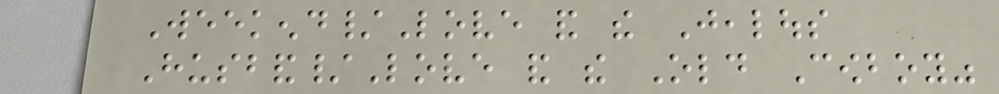Weekend/Love and the Jealous
Husband/Love and the Old Cowboy"
